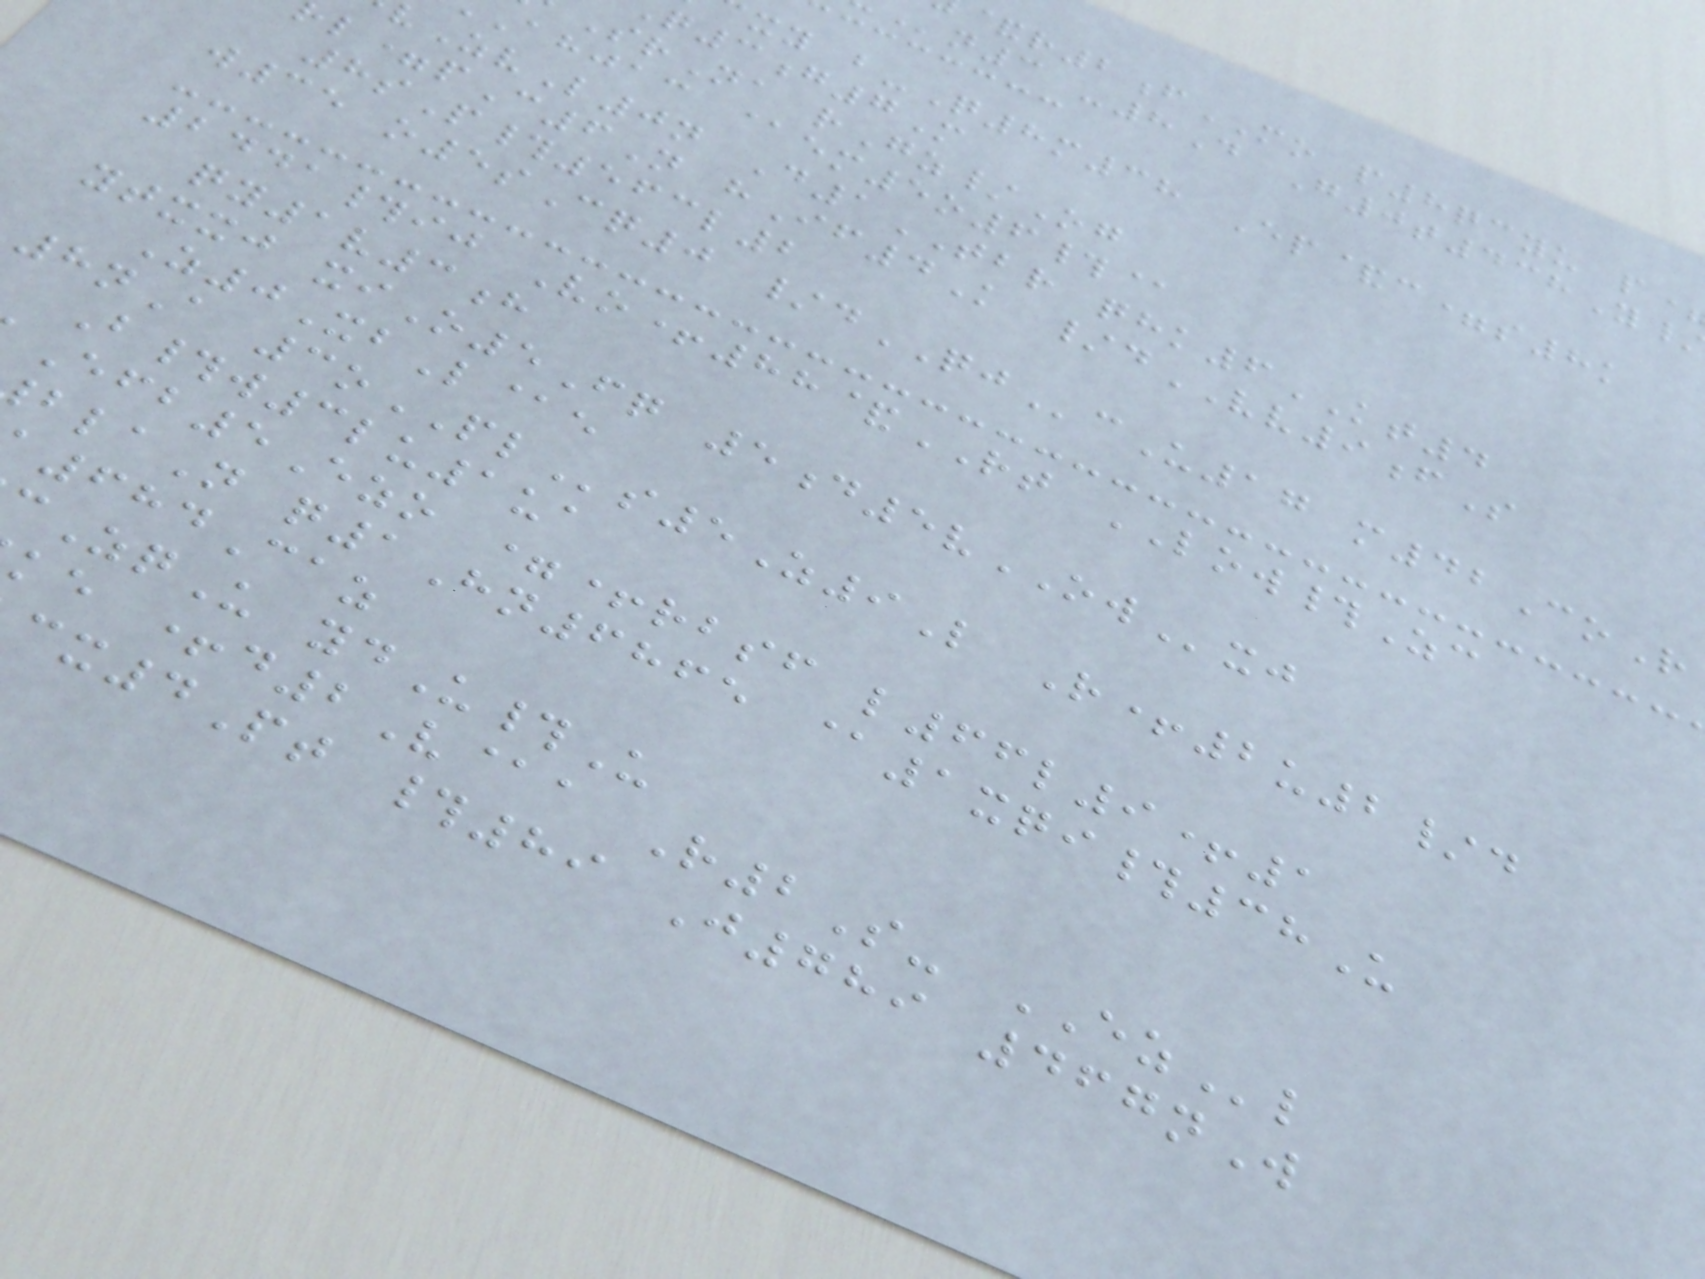&r2fMO p8qcyu p
n3 -8D G0t438Y
xy b-Q8m38 Ep&c=s8k
3g7M
SrNa rGz/Og
ahjac @em5o6#@
vZvL0n D1TBR qhk6KT4
l=pC6N hIf4K /dVV9fS
8sP#563l2
w35 o5sCq0 /dQJcU17 m42CoR
2441#ij Vo+88&RT LOW#Zc
qy1v3h
ytxxj xiO5Fq 5d5vOWxj
Z0XbL@e
8nA 3oPLs5Z9L R+2u2/d
B#w3lu1ua
Efb5Ezo =+rbsf l66l9+1
laN q1Hn6865 @1xqi#38U
684Caz
ZqU ydU#U
ke +d2V@a R2S- EZl
x4Pt #89 J789 467nW
